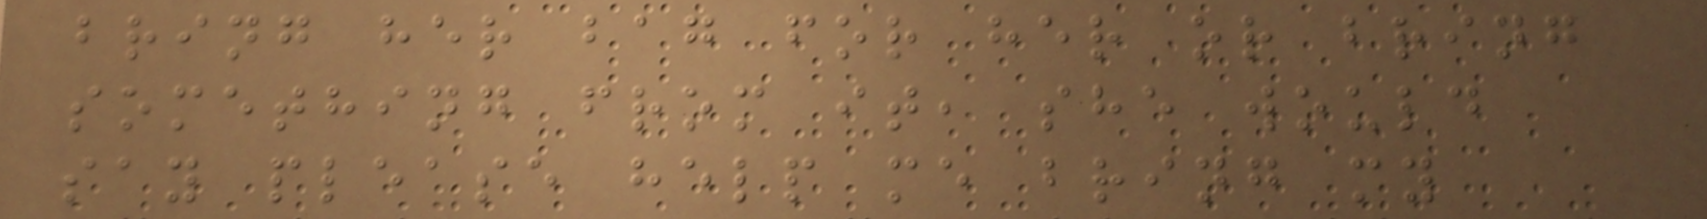bring her bag for her or bring
something from it, she would
say please help me bring my
